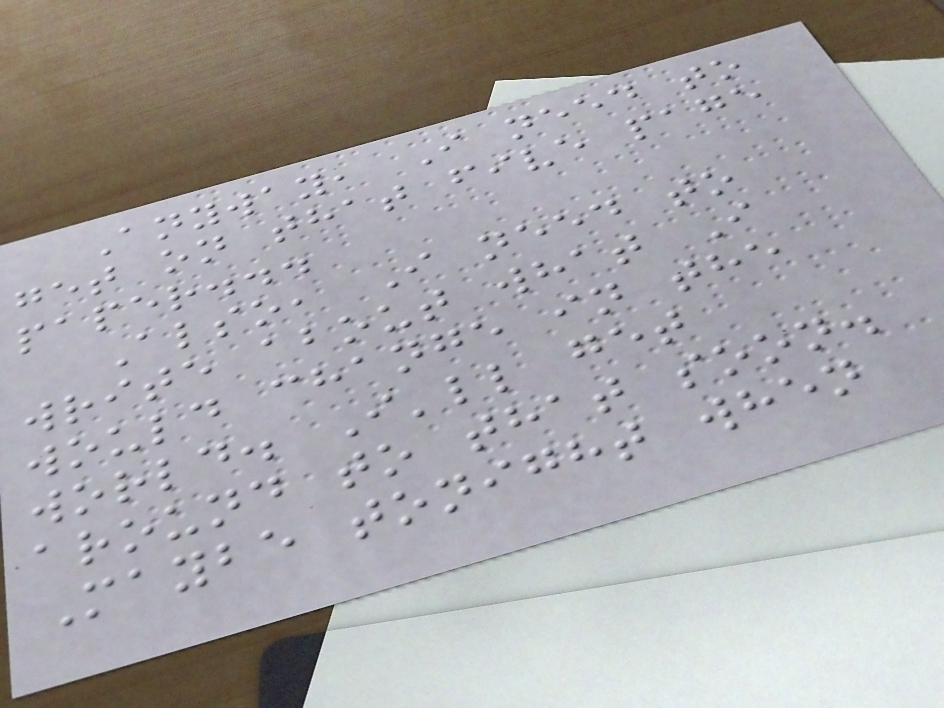Anyway, I need to
get on that five page
paper...
Also, I need to
write about what I
would change in the
world. I'll get
around to that soon.
Maybe tonight when
